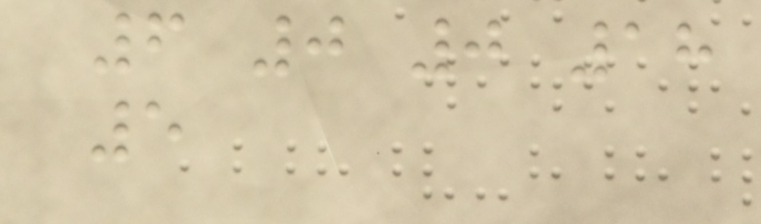6 0 0 18
5
